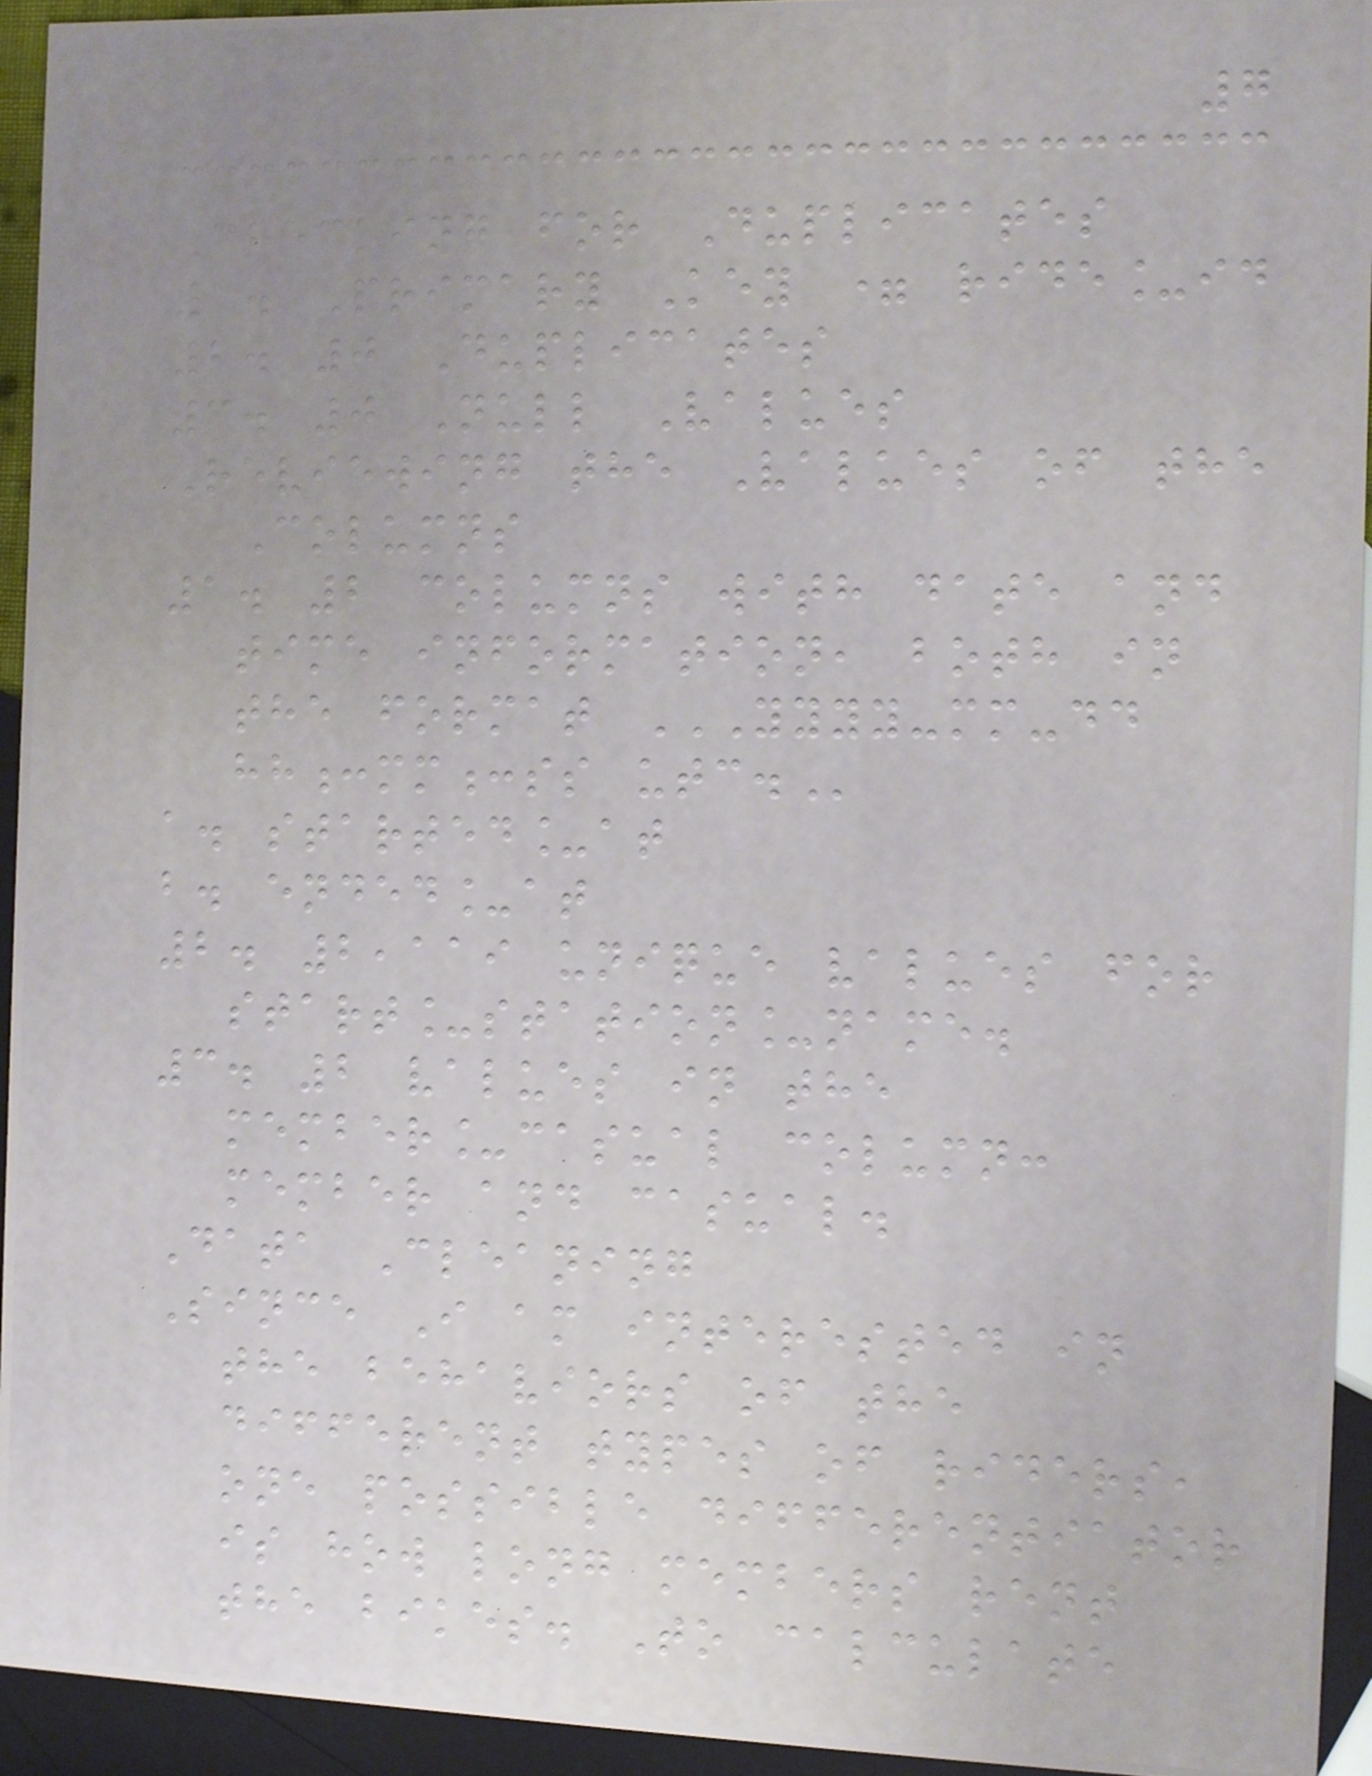7
Checking for Duplicates
1. Primary Key = ride_id
2. 0 Duplicates
3. 0 Null Values
Reviewing the Values of the
Columns
1. 2 columns with date and
time information, both in
the format YYYY-MM-DD
HH:MM:SS UTC.
a. started_at
b. ended_at
2. 2,119 unique values for
start_station_name.
3. 2 values in the
member_casual column:
member and casual.
Data Cleaning
Since I am interested in
the behaviors of the
different types of riders,
one possible differentiator
is how long members rent
the bikes. To calculate
